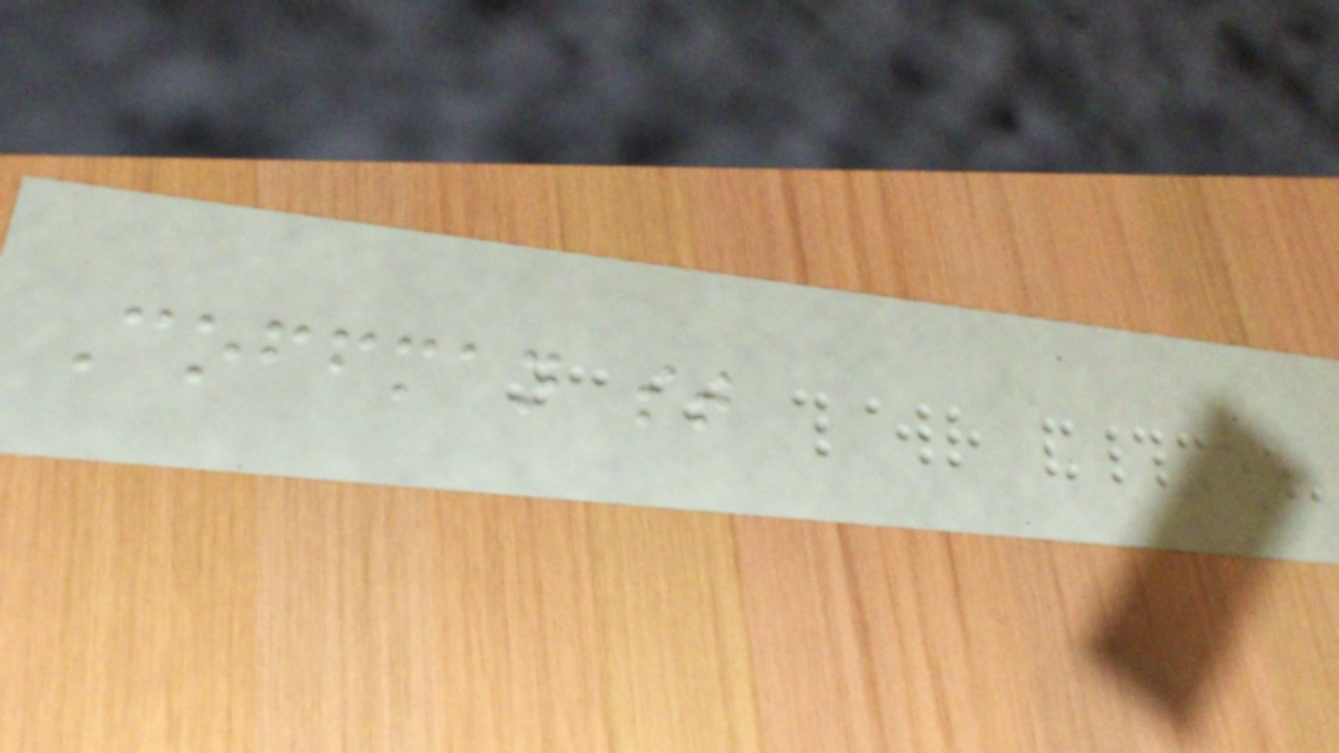Coffman st
